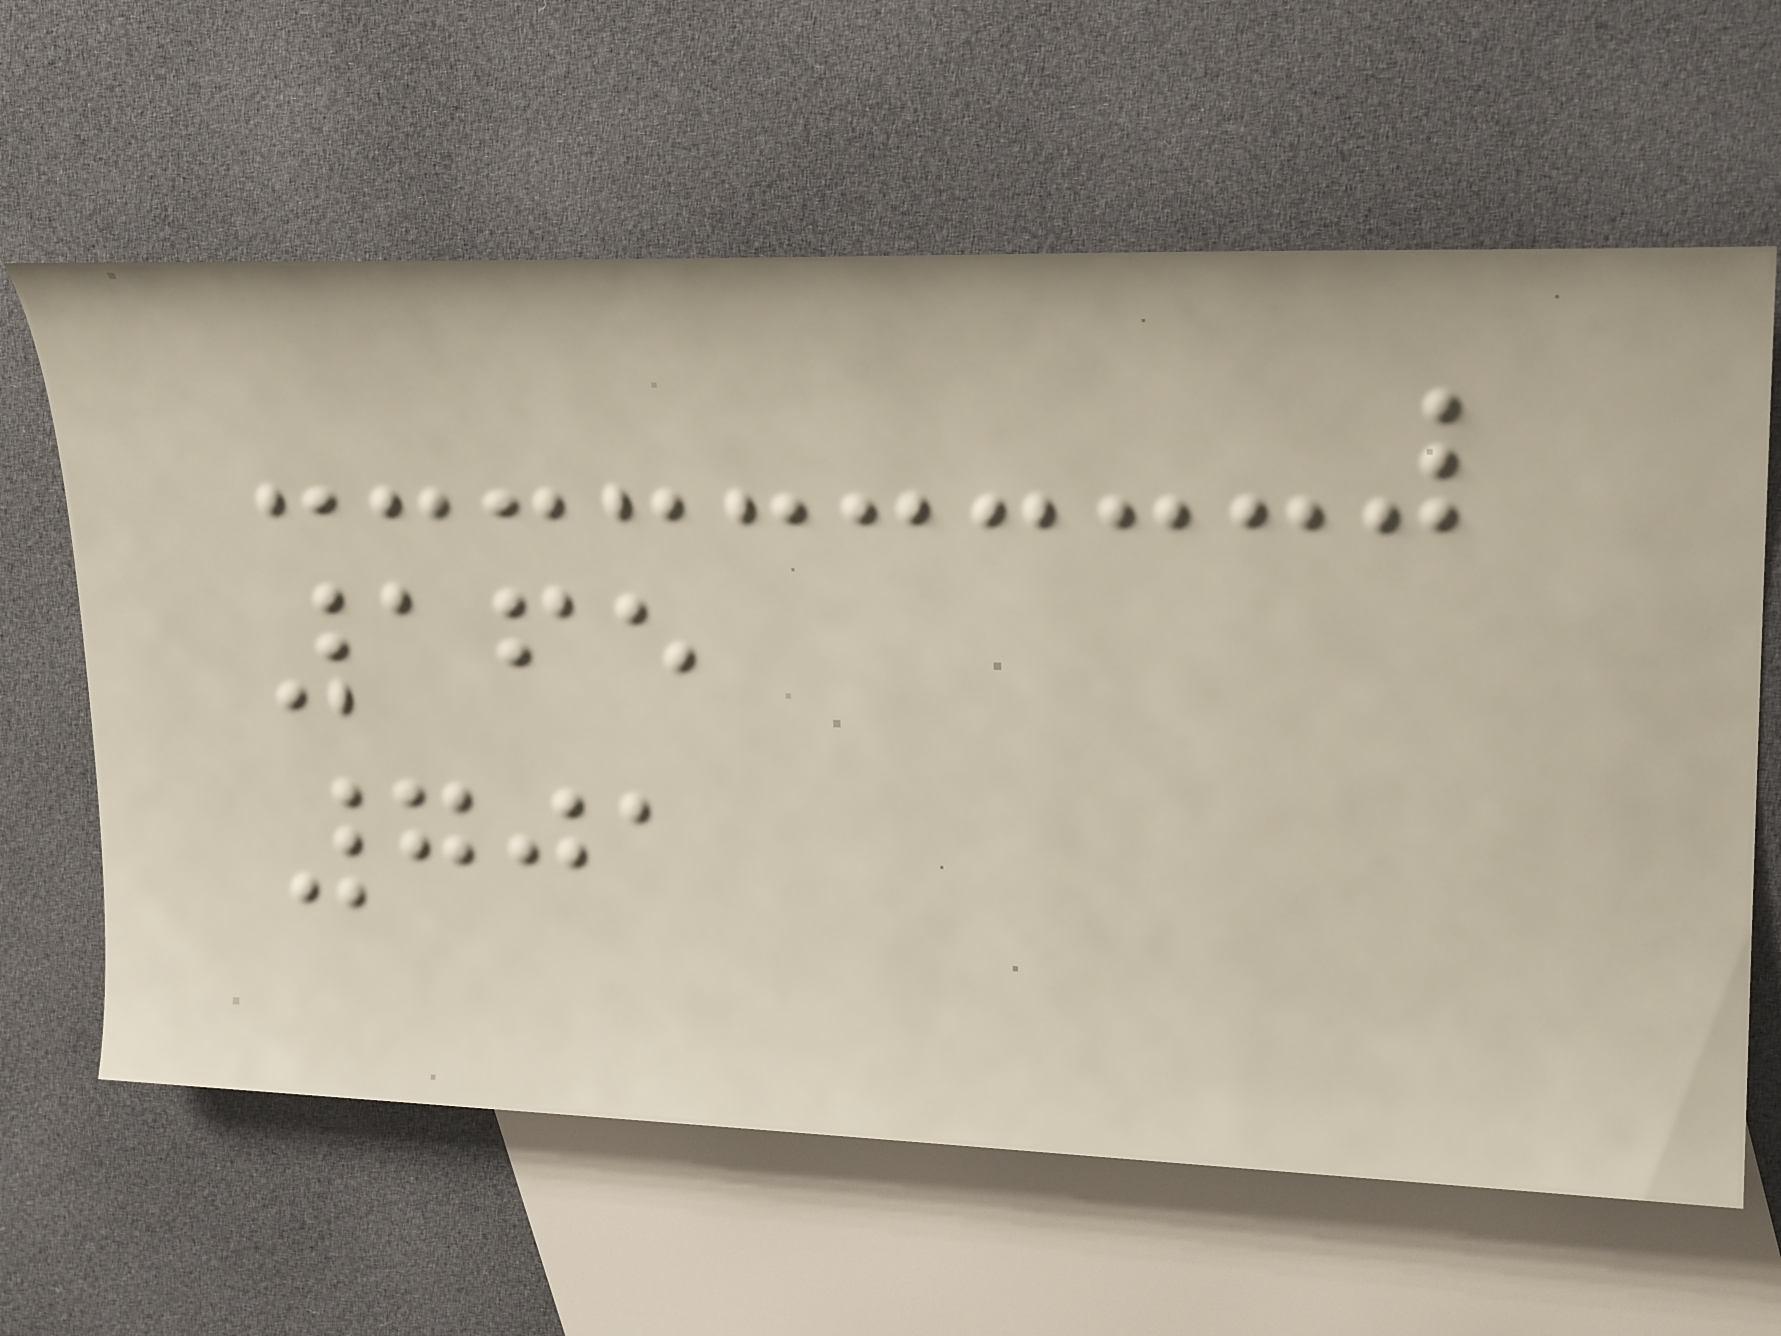165
701
